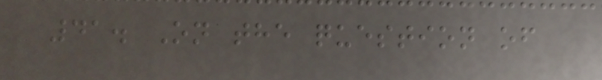41. On the question of
